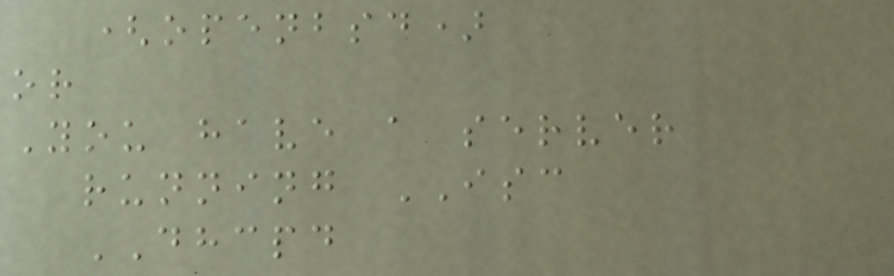(openbsd)
or
You have a server
running ISC
DHCPD
